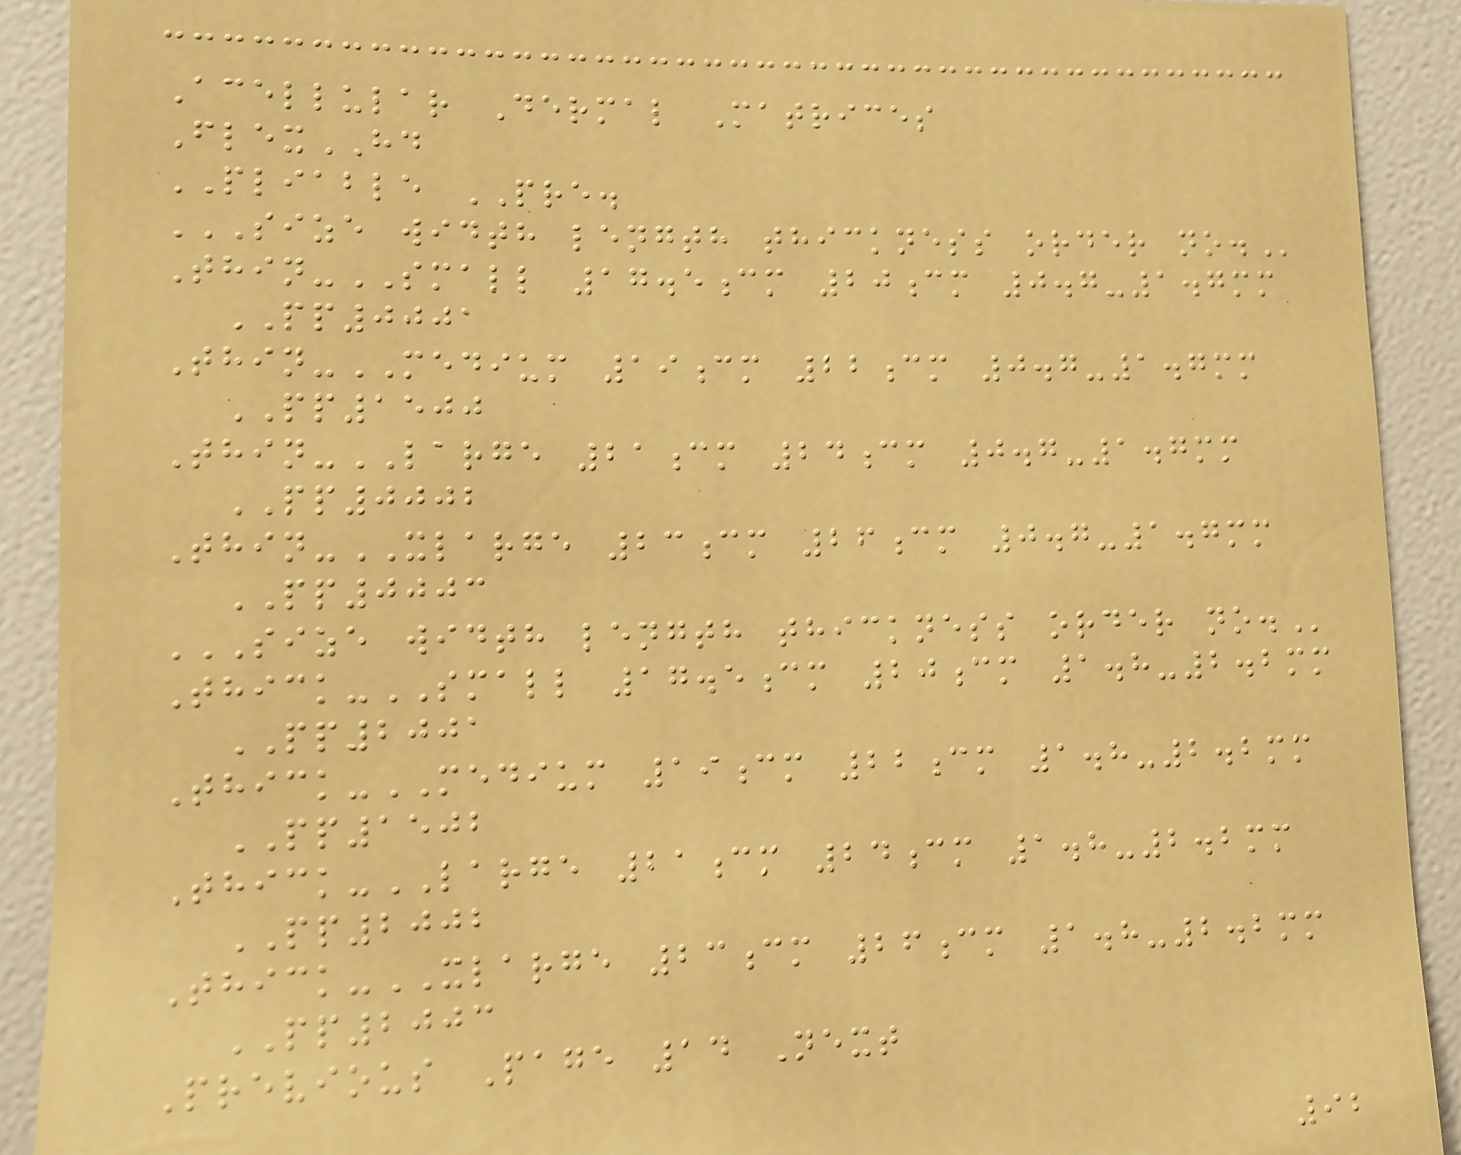Acellular Dermal Matrices
FlexHD
PLIABLE PRE.
SIZE WIDTH LENGTH THICKNESS ORDER NO.
Thin-SMALL 17.5cm 20cm 0.7-1.7mm
PP0001
Thin-MEDIUM 19cm 22cm 0.7-1.7mm
PP1500
Thin-LARGE 21cm 24cm 0.7-1.7mm
PP0002
Thin-XLARGE 23cm 26cm 0.7-1.7mm
PP0003
SIZE WIDTH LENGTH THICKNESS ORDER NO.
Thick-SMALL 17.5cm 20cm 1.8-2.2mm
PP2001
Thick-MEDIUM 19cm 22cm 1.8-2.2mm
PP1502
Thick-LARGE 21cm 24cm 1.8-2.2mm
PP2002
Thick-XLARGE 23cm 26cm 1.8-2.2mm
PP2003
Previous Page 14 Next
92
